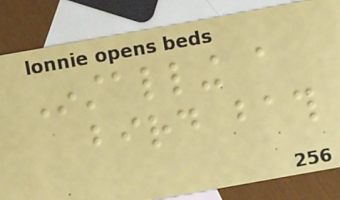Installing a
bird bath
